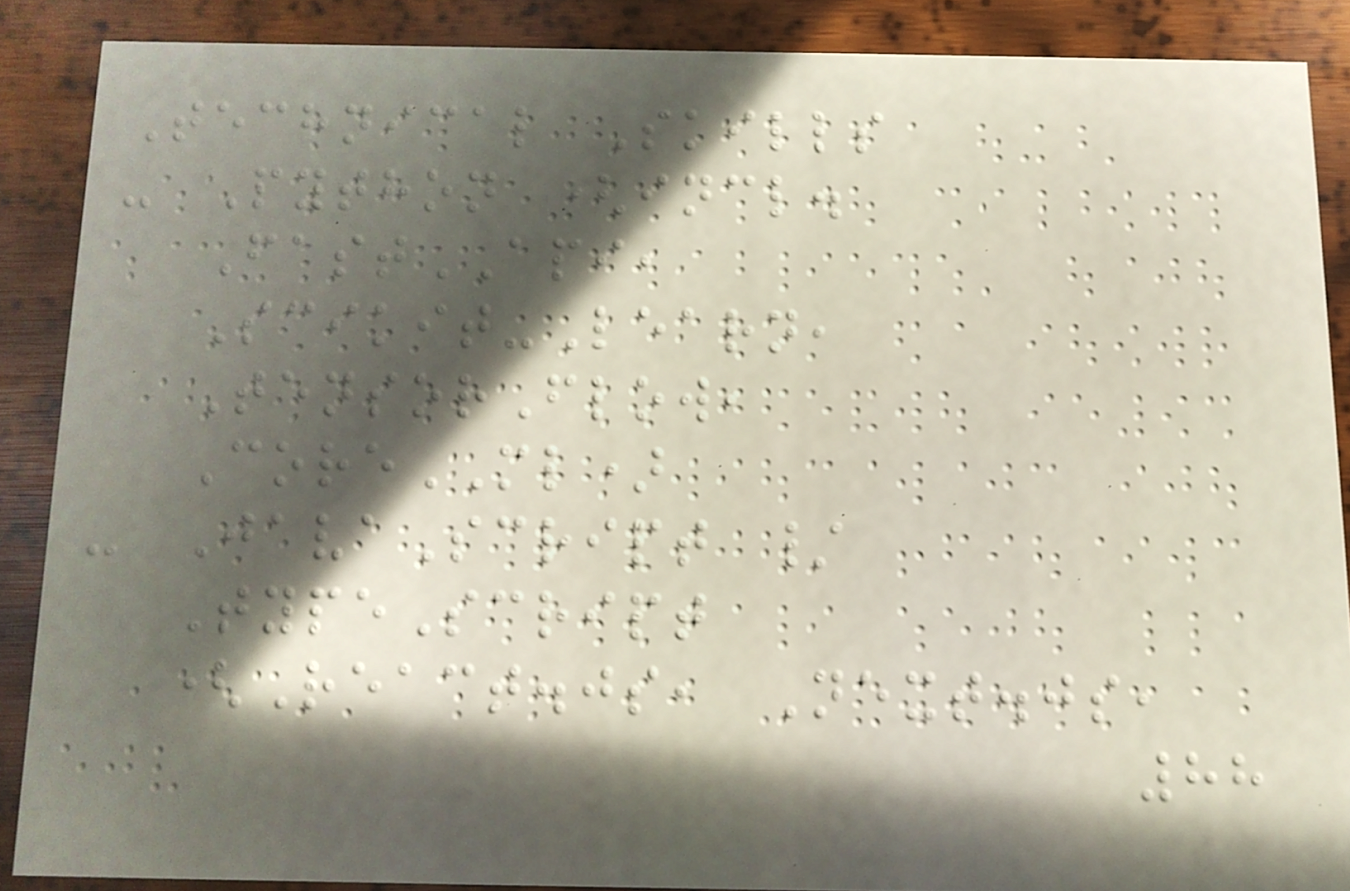Technical Skills
- Python (incl.
FastAPI,
Scikit-Learn,
TensorFlow,
CoreML)
- JavaScript /
TypeScript
(React.js, Next.js,
88
